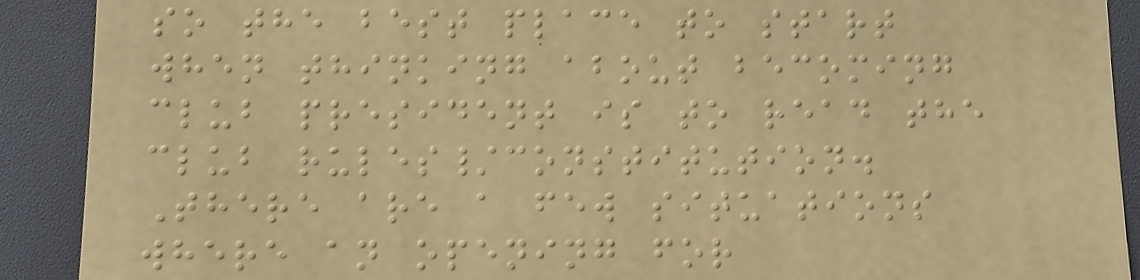so the best place to start
when thinking about becoming
club president is to read the
club rules/constitution.
There are a few situations
where an opening for
